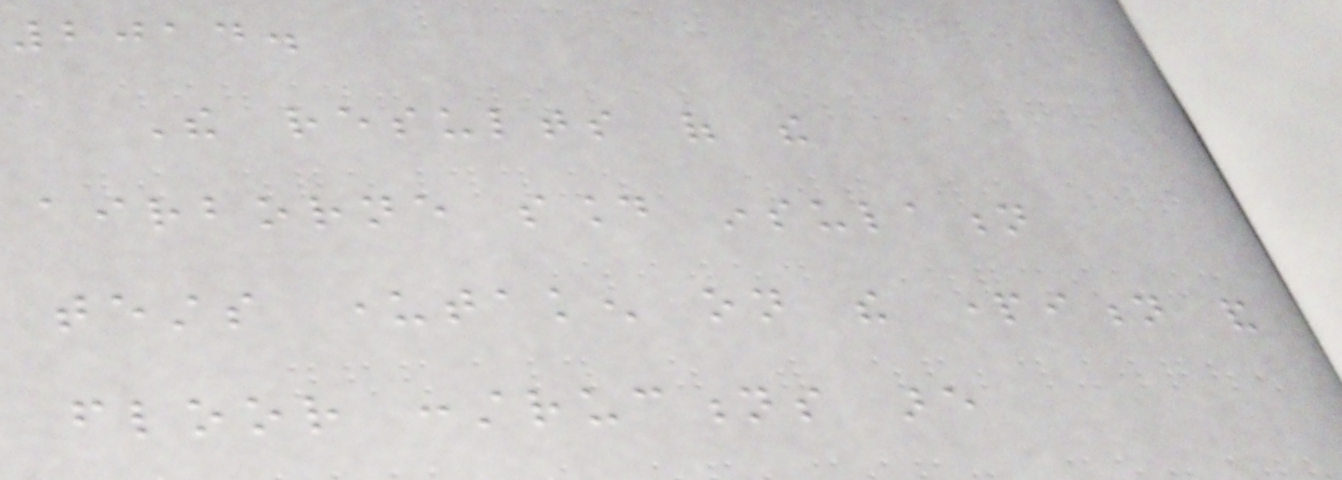2014.
The results of the
airborne sound insulation
tests undertaken on the partition and
floor constructions are
